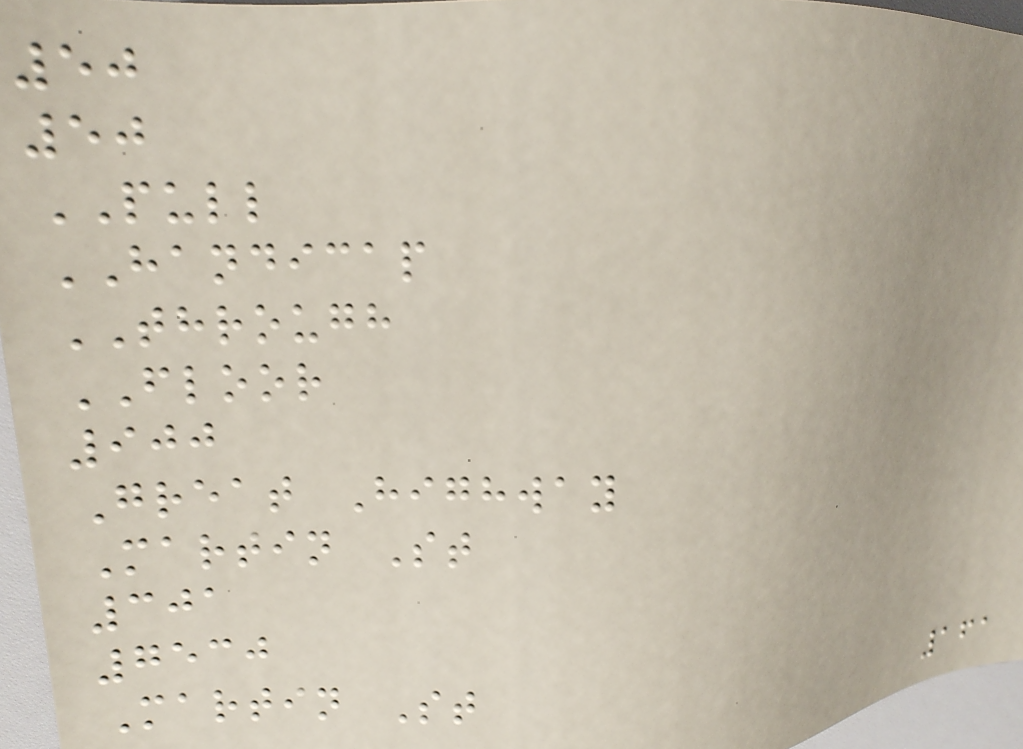50
50
PULL
HANDICAP
THROUGH
FLOOR
900
Great Highway
Martin St
301
7530
Martin St
161
